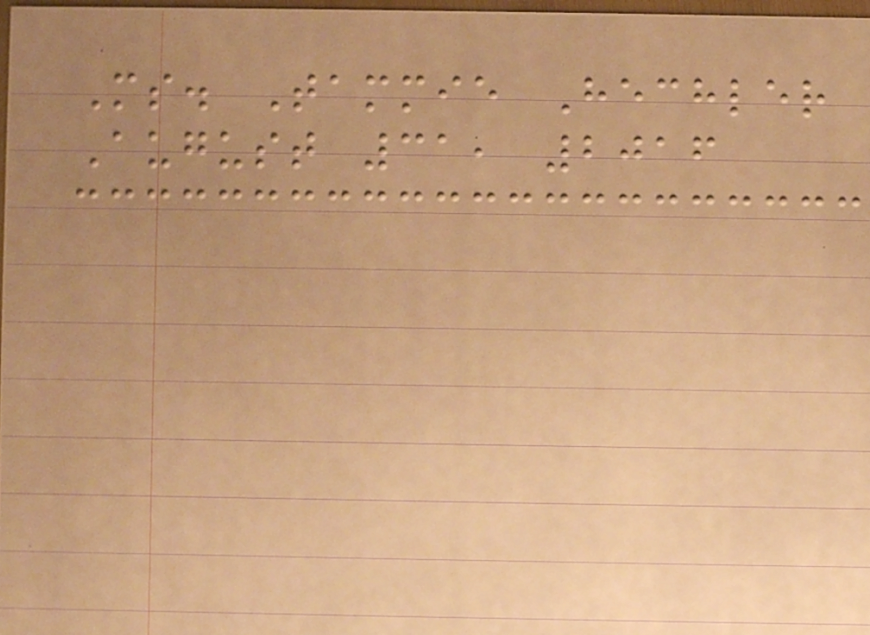Ms. Tammie Hechler
August 31, 2016
